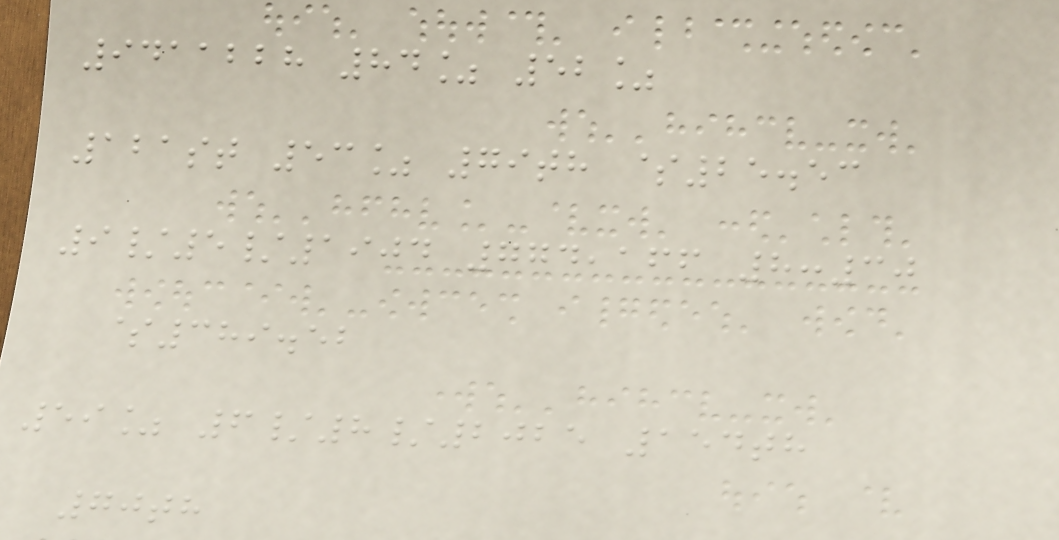9411228 84% 52%
121st 53% 79th $25.53
9/5/1904 774,166 8:30
$389.52
59% 6/8/2025 154th
70th
